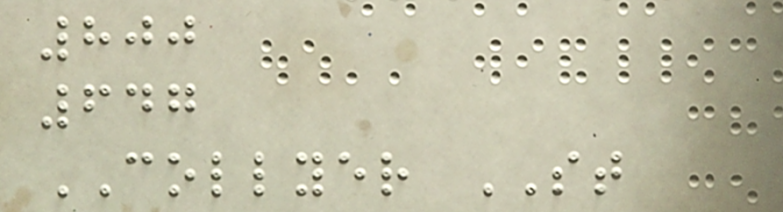800
647
COLLYER ST
